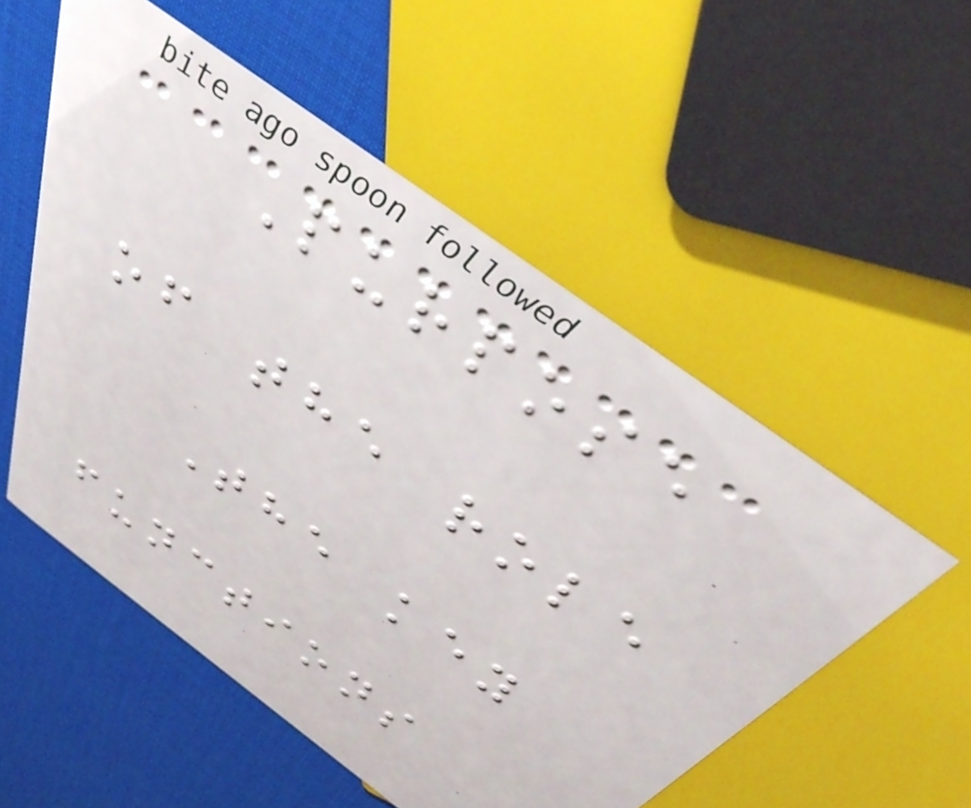Purpose
of the role
The key
functions
